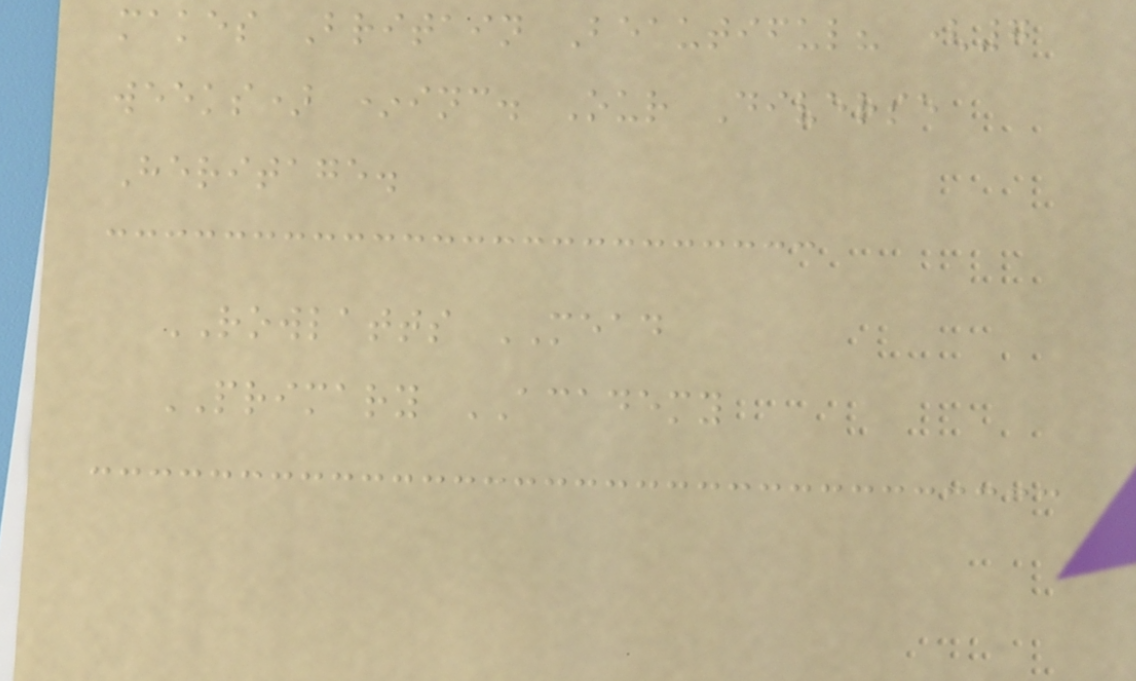makes Britain Beautiful? (7
weeks) *inc. Our Diverse
Heritage.
ROWLATTS MEAD
PRIMARY ACADEMY
